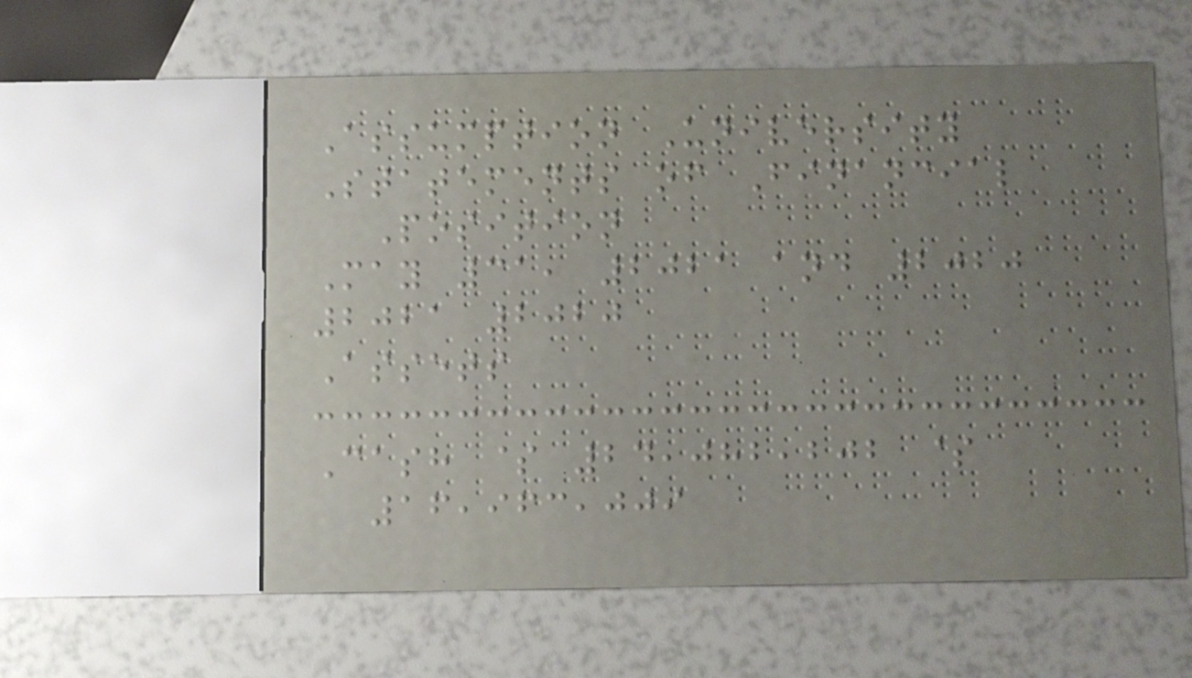Assumption University
Statements of Financial
Position
May 31, 2021 and 2020
2021 2020
Assets
Cash $ 24,082,202 $
16,963,009
